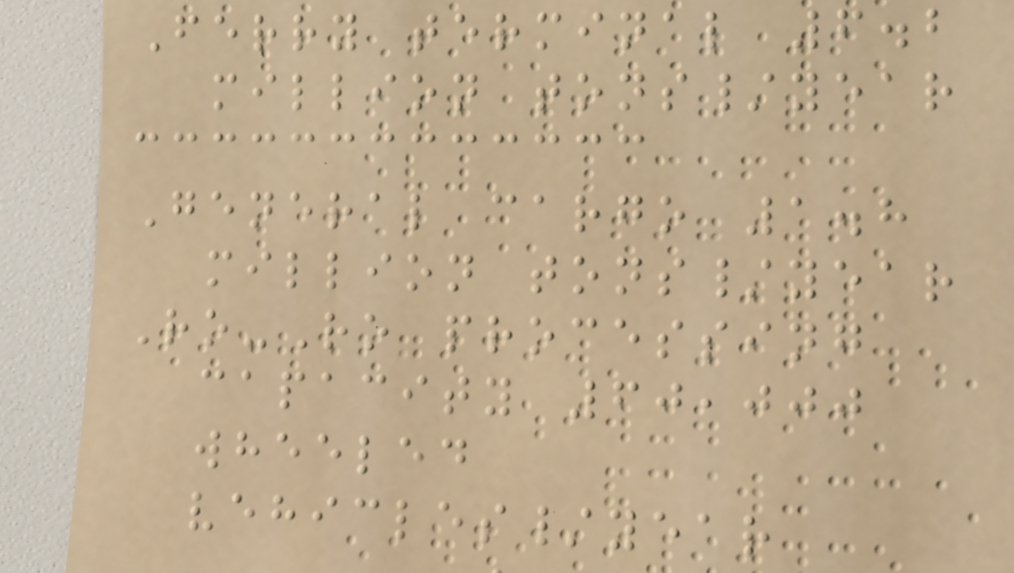Ferry terminal 6.2
million tons/year
General cargo 1.8
million tons/year
Ro-Ro processing
capacity 60,000
wheeled
vehicles/year
